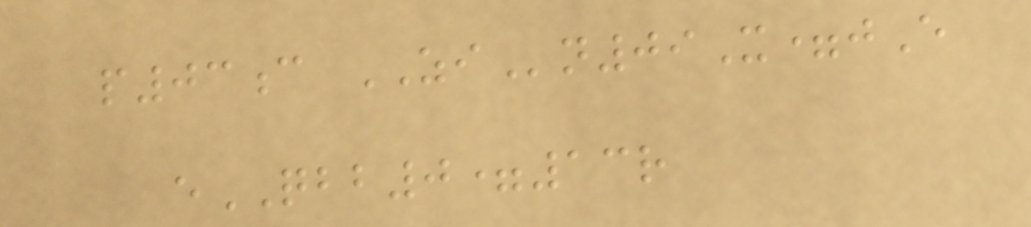p03c ZIn09X=jE
eQBB0=13r
